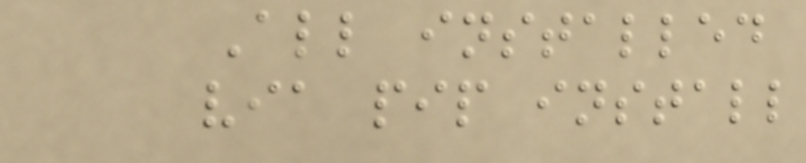All installed
via pip install
